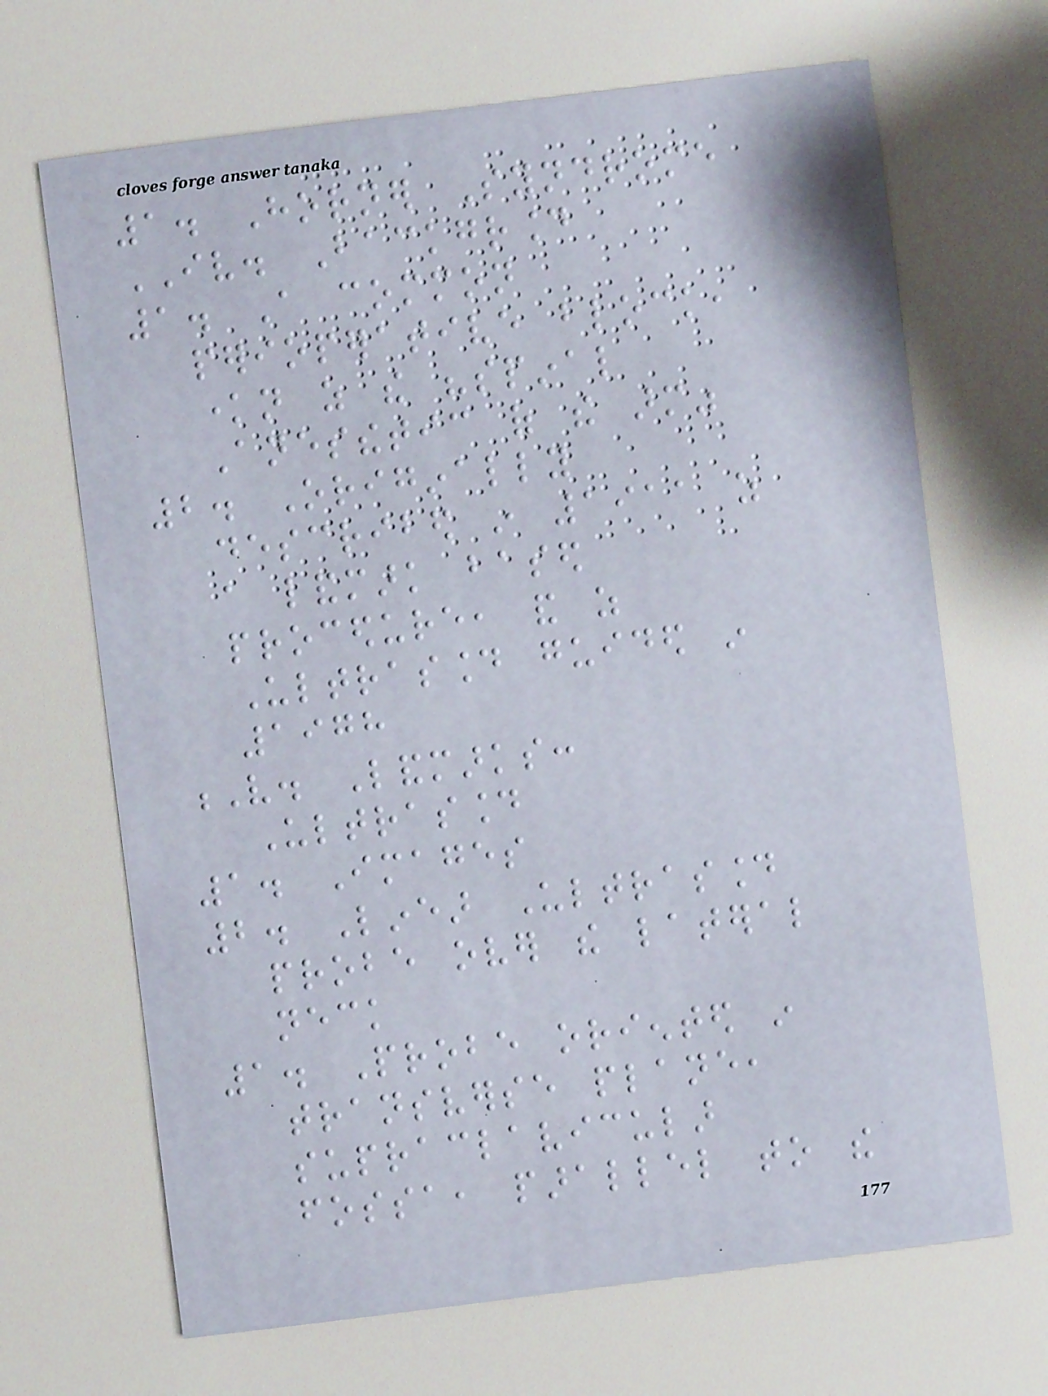1. Horner Syndrome
IV. Background
1. A common
perioperative block,
known as the "spinal
Anesthetic of the arm"
2. Originally
described in 1911 as
a landmark based
procedure, and as
Ultrasound guided in
1978
V. Landmarks:
Ultrasound
1. Images
2. Linear Ultrasound
probe over the lateral
neck
1. Probe oriented in
transverse plane,
supraclavicular
fossa, parallel to the
